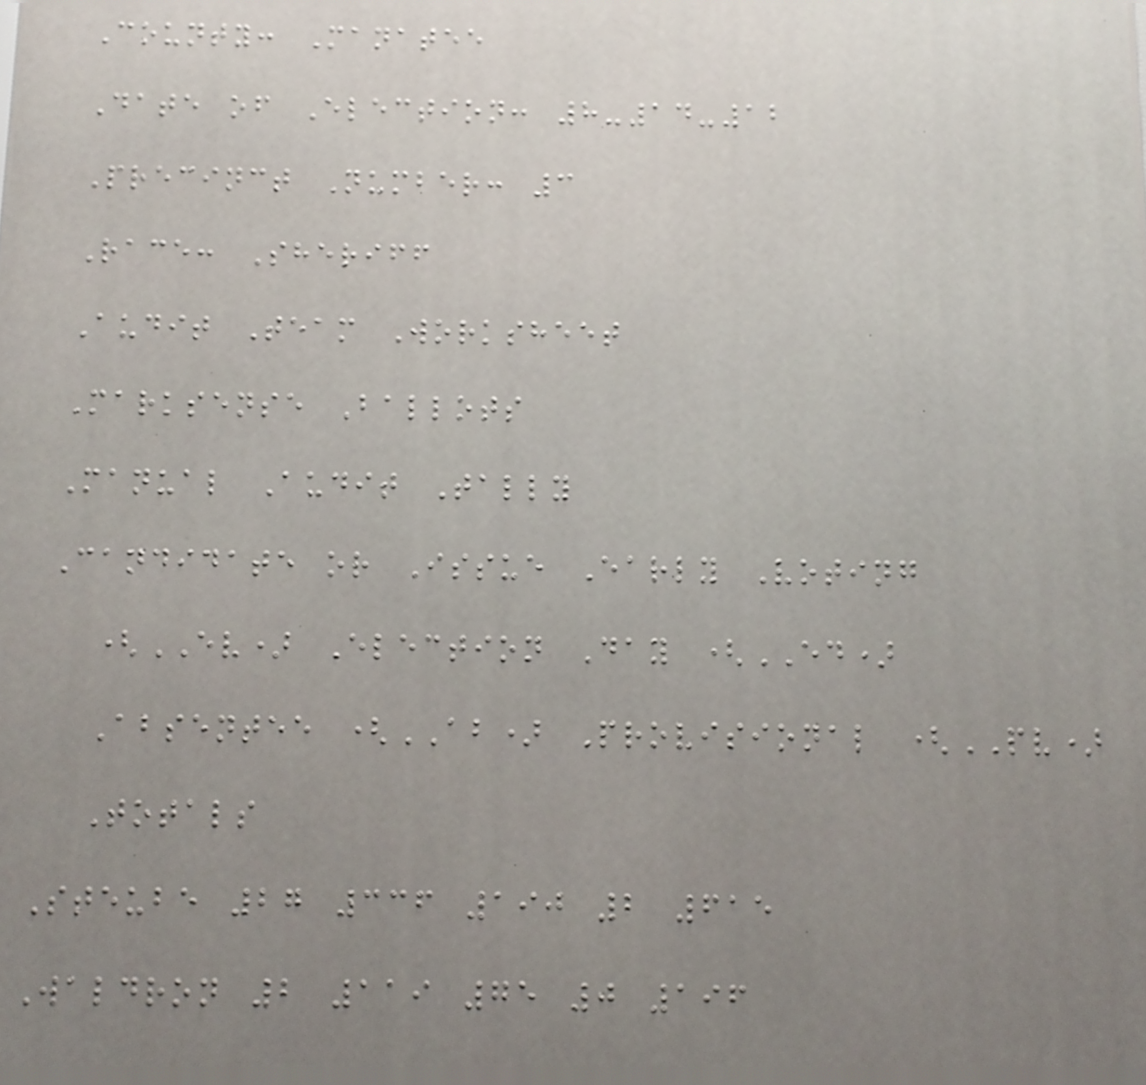County: Manatee
Date of Election: 8-14-12
Precinct Number: 3
Race: Sheriff
Audit Team Worksheet
Marksense Ballots
Manual Audit Tally
Candidate or Issue Early Voting
(EV) Election Day (ED)
Absentee (AB) Provisional (PV)
Totals
Steube 27 336 190 2 615
Waldron 2 119 75 0 196
